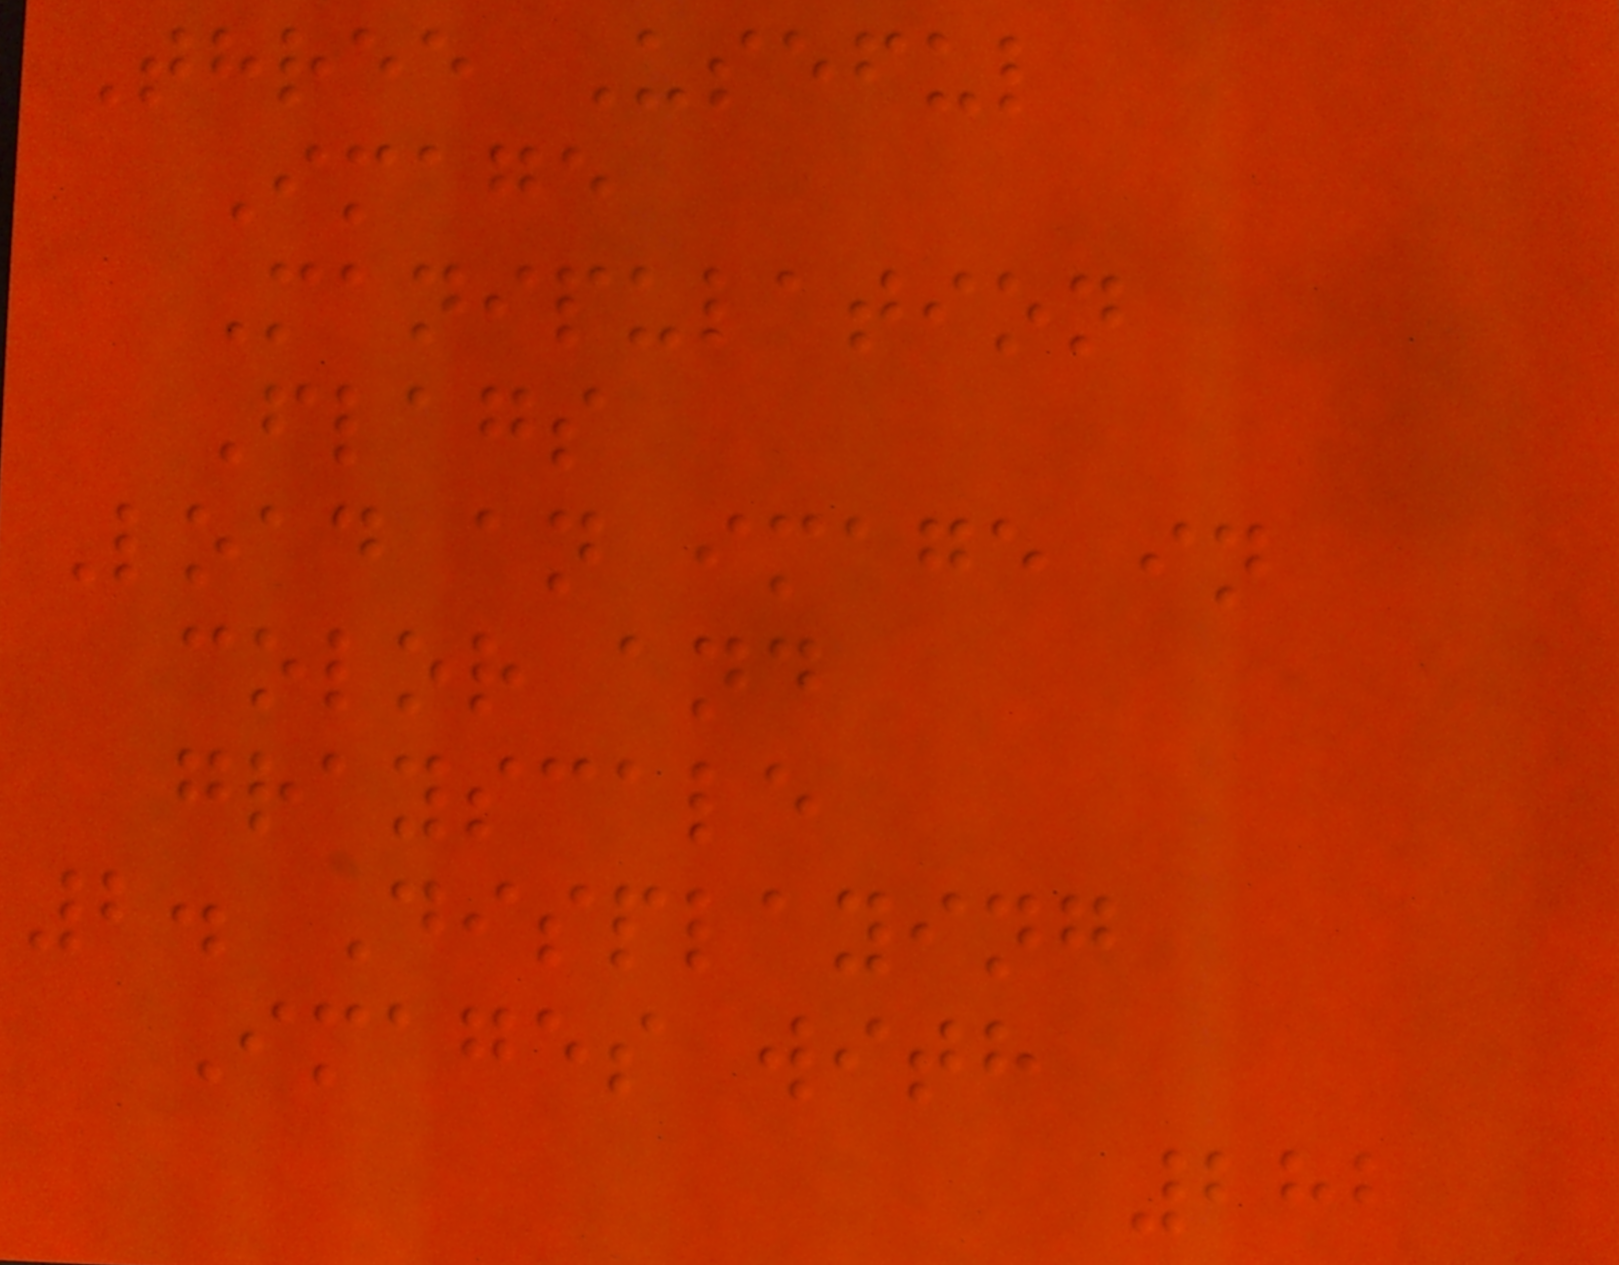Three Useful
Image
Manipulation
Flags
Load an image in
color and
grayscale
2. Displaying
Images with
282
